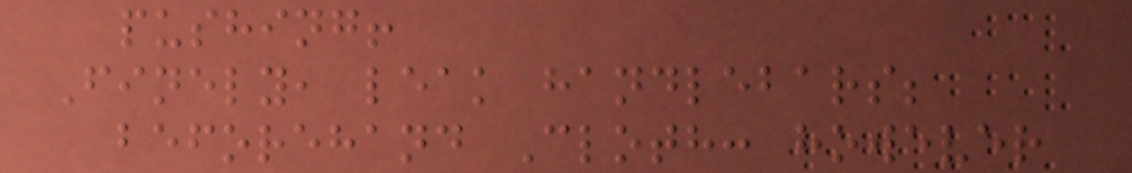pushing!
Finely, leak handlebars;
beforehand Cloth: however
